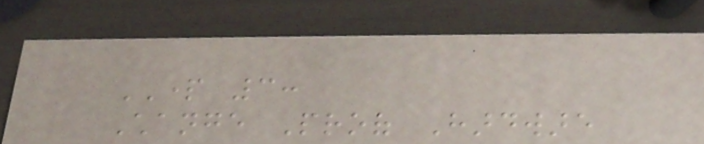PART 3:
Change Proof Hardware
